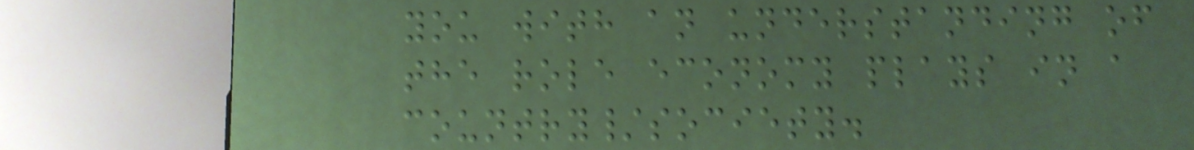you with an understanding of
the role economy plays in a
country/society.
